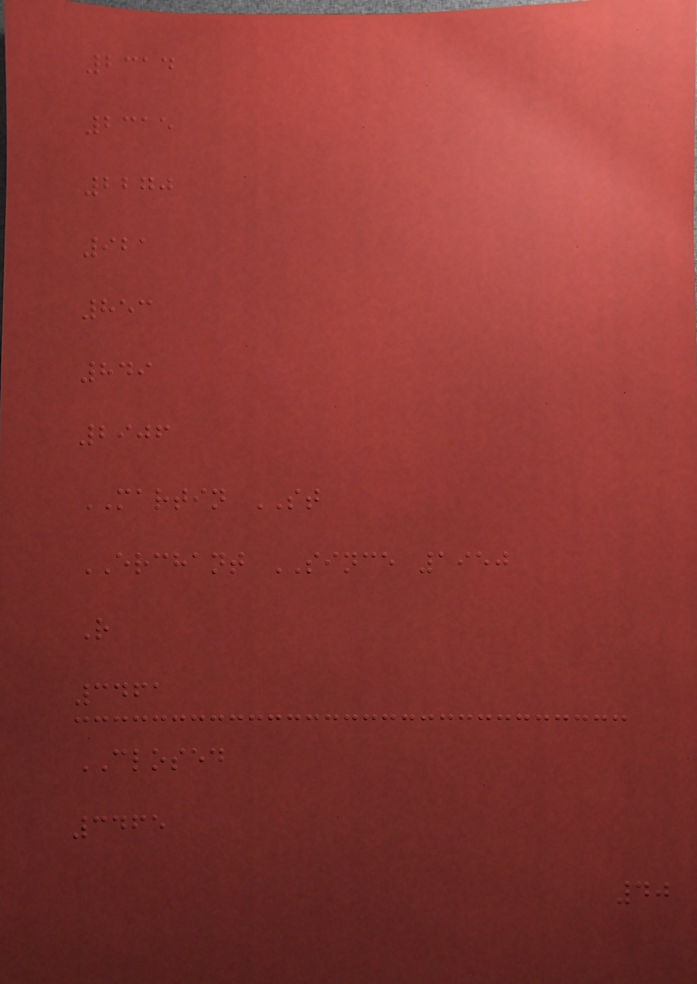2314
2315
2270
921
853
849
2906
MARTIN ST
ERCHANT SINCE 1950
R
3461
CLOSED
3465
40
